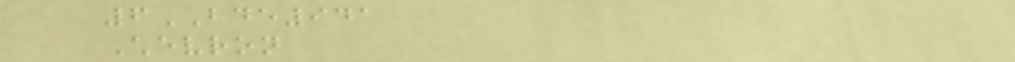6BDE941
Chevron
